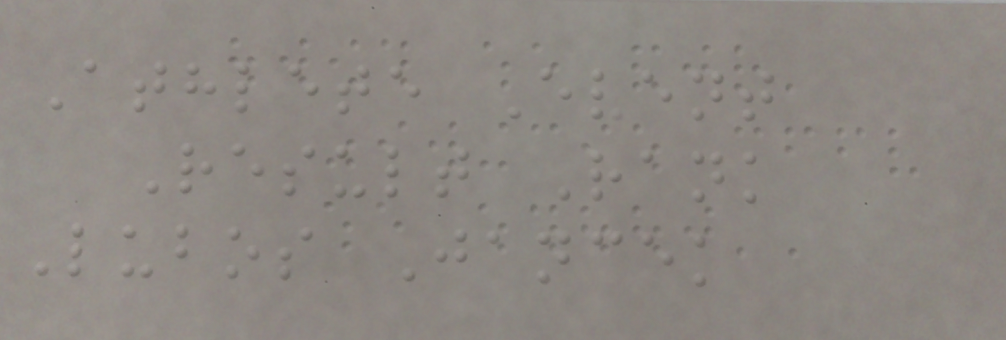Athlete Event
Result Rank
Lubos Jancek
